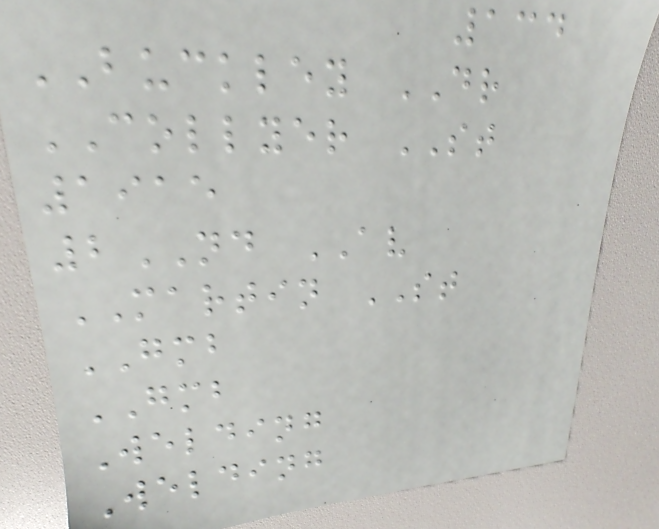134
BUCKLEY DR
COLLYER ST
1915
2ND AV
MARTIN ST
GMB
GMB
Welding
Welding
